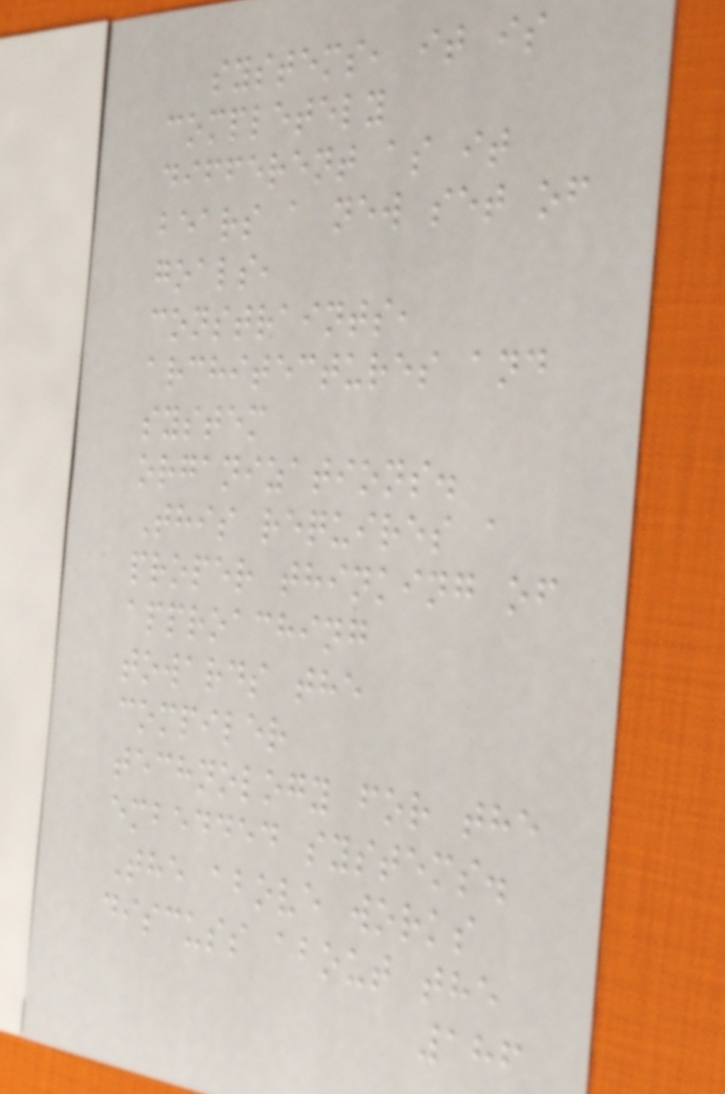systems, it is
completely
different as it
bears a new set of
goals,
constraints,
architectures and
system
organizations.
This requires a
proper thinking of
approaching
towards the
compiler
technology for the
embedded systems.
The above works
discuss about the
186
